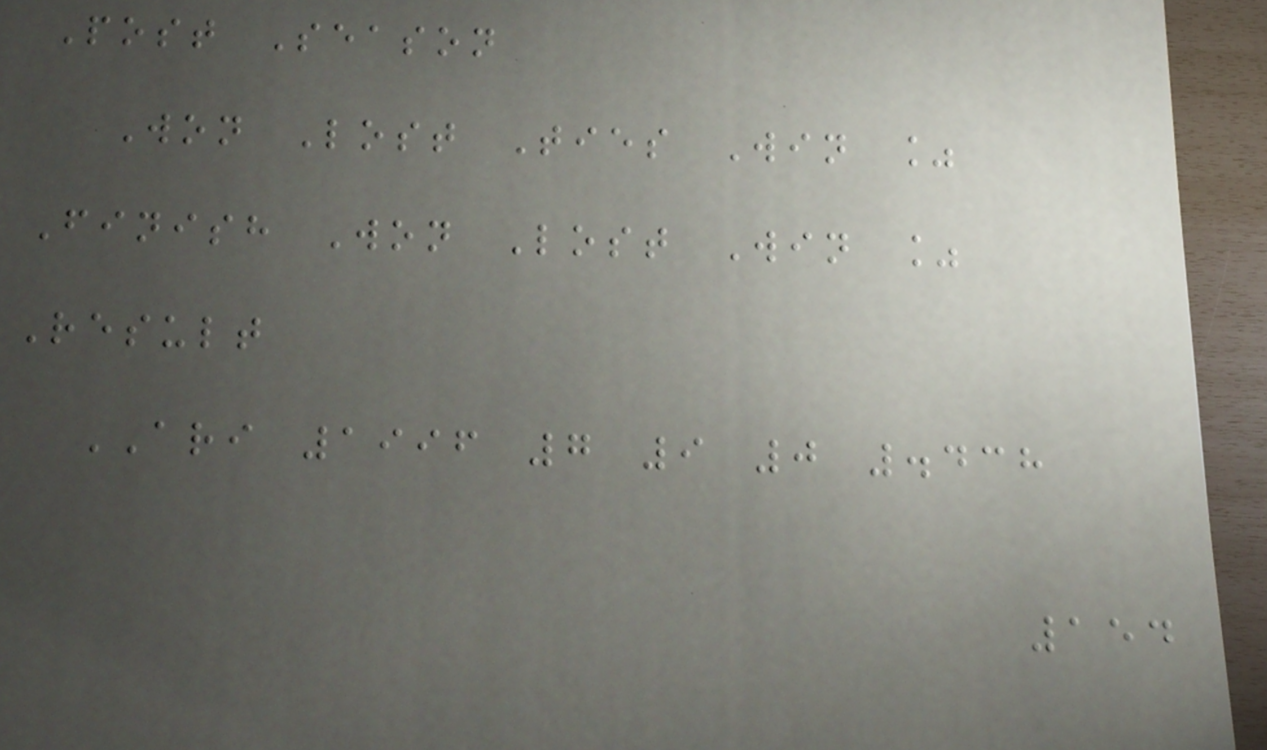Post Season
Won Lost Ties Win %
Finish Won Lost Win %
Result
ARI 1996 7 9 0 .438
154
